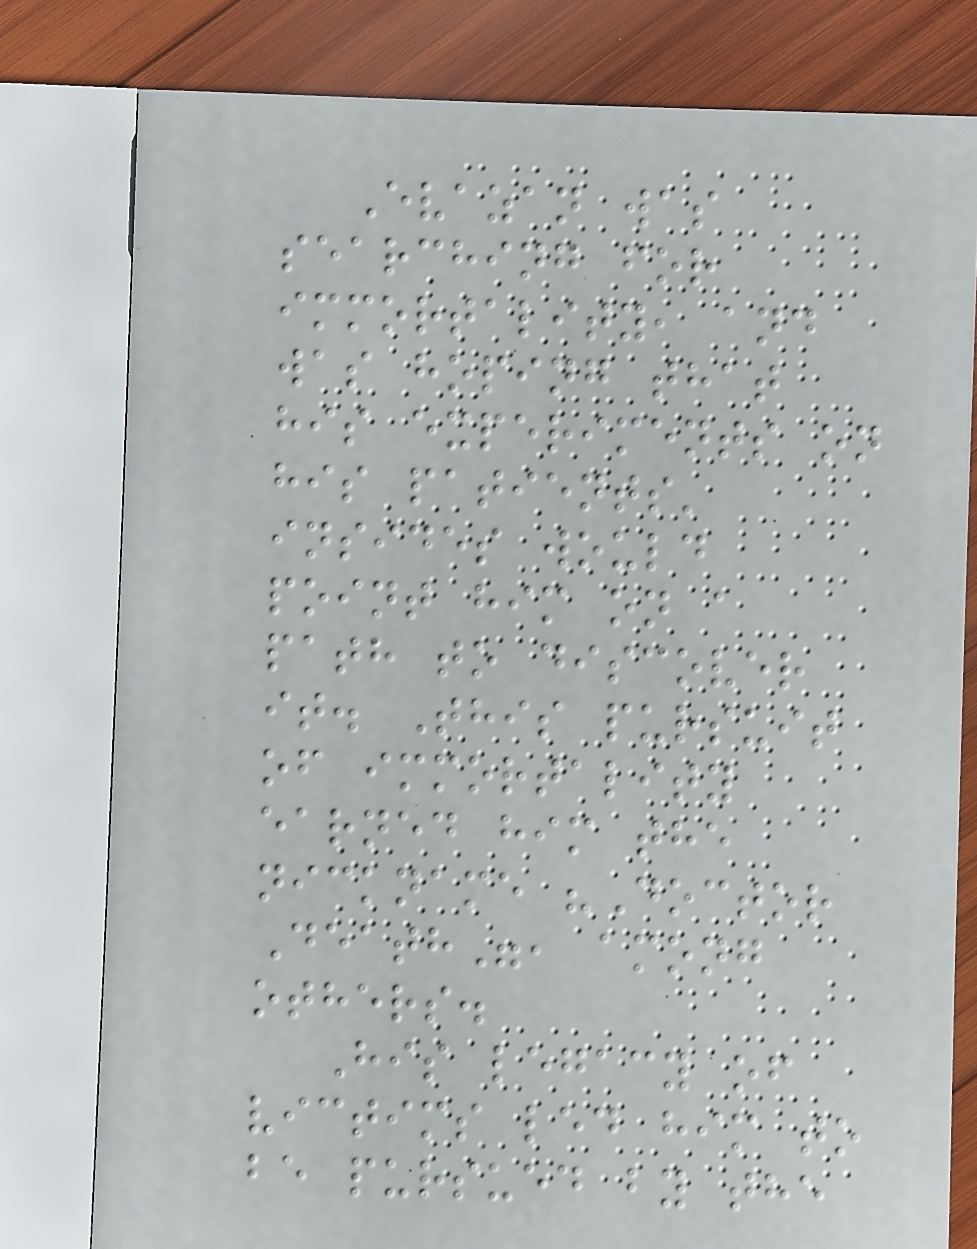Evazan was
searching for
immortality, and
was hoping that
his experiments on
his patients'
insides would
point him on a
path to discover
it. This pursuit
of immortality
earned him the
nickname "Doctor
Death", among
others.
His legacy of
victims led him to
be pursued by the
